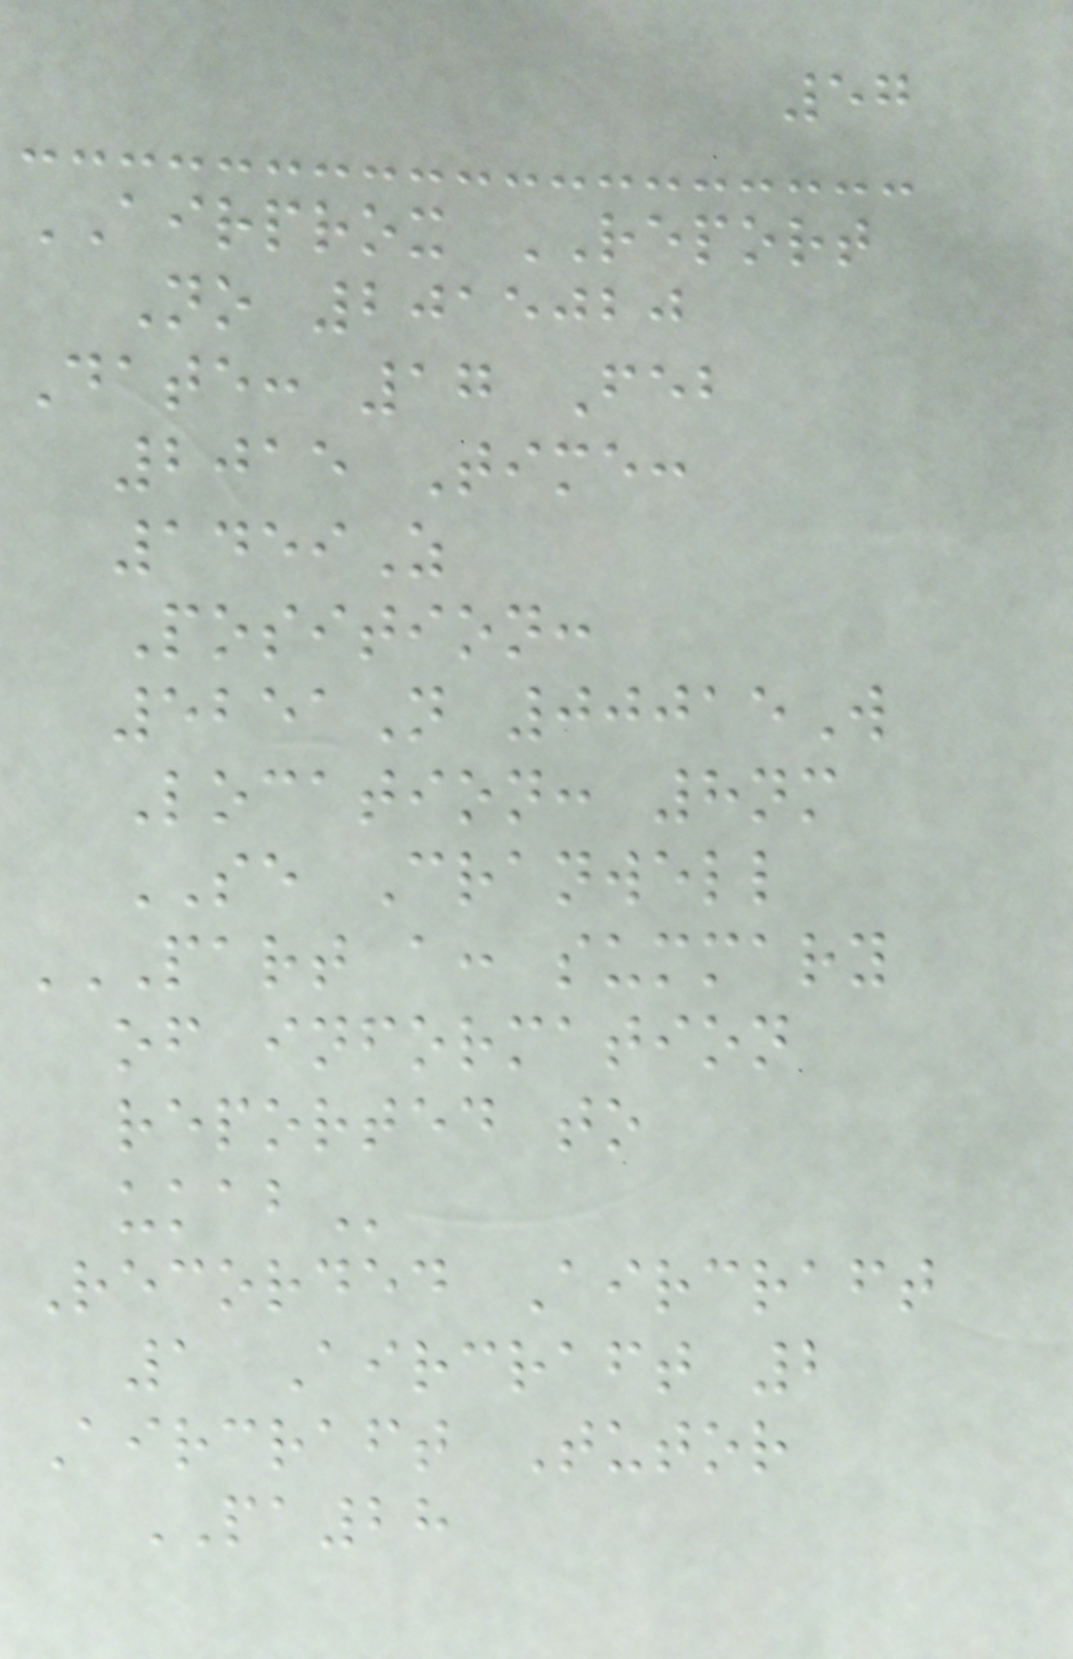57
AIRPROX REPORT
No 2015020
Date: 17 Feb
2015 Time:
1459Z
Position:
5251N 00015W
Location: 8nm
SE Cranwell
PART A: SUMMARY
OF INFORMATION
REPORTED TO
UKAB
Recorded Aircraft
1 Aircraft 2
Aircraft Tutor
PA28
